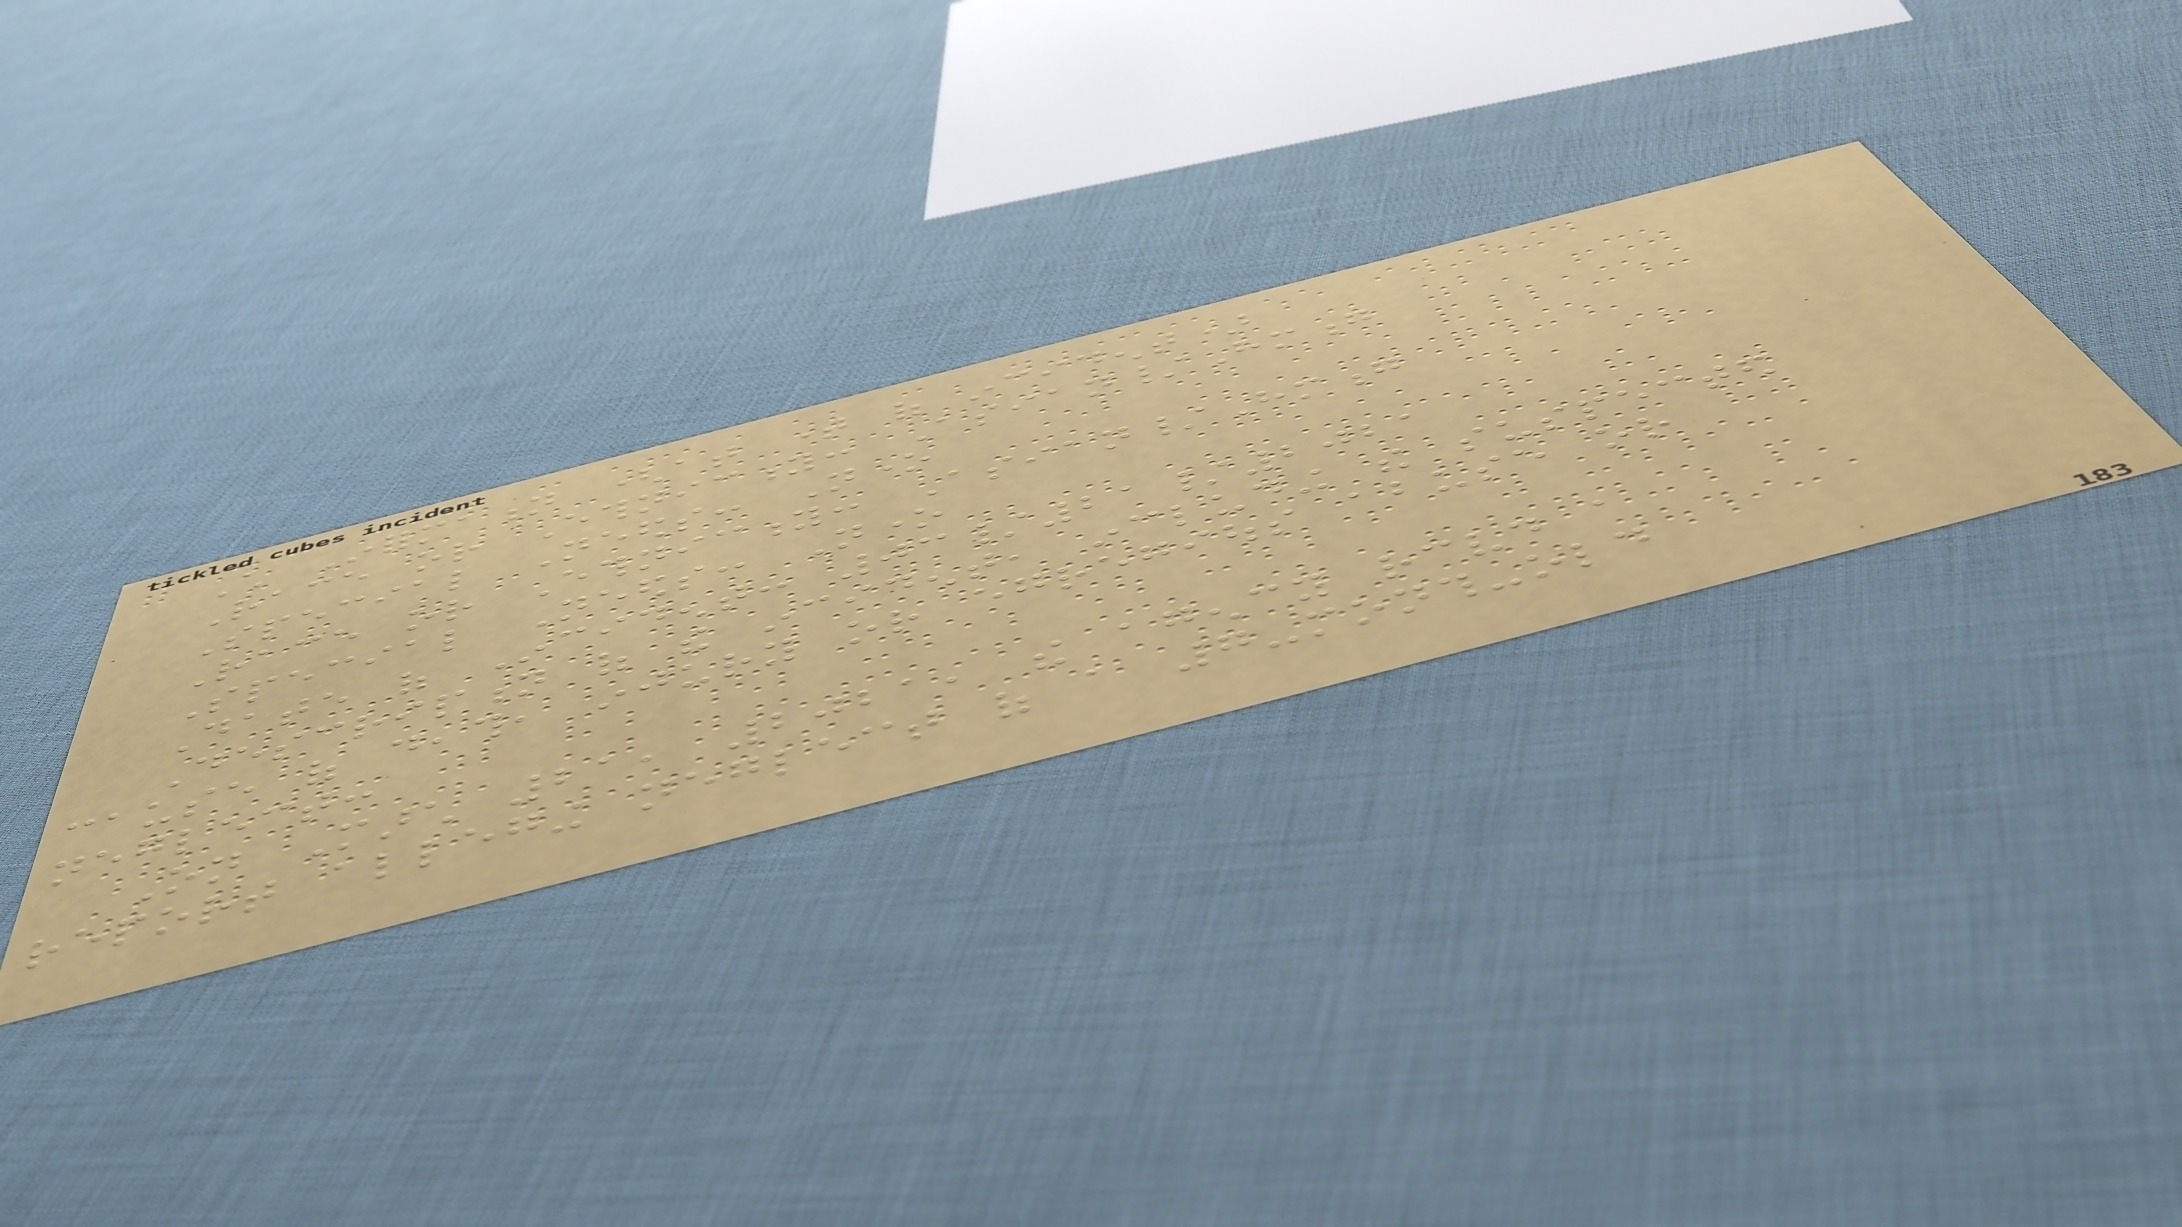Child Information (at time of incident)
Race or Ethnicity: Asian/Hmong
Special Needs: None
Race or Ethnicity: Asian/Hmong
Special Needs: None
Date of Incident: 03/21/2021
Description of the incident, including the suspected
cause of death, injury or egregious abuse or
neglect:
On March 21, 2021, the agency received a
report alleging neglect of a 7-month-old
